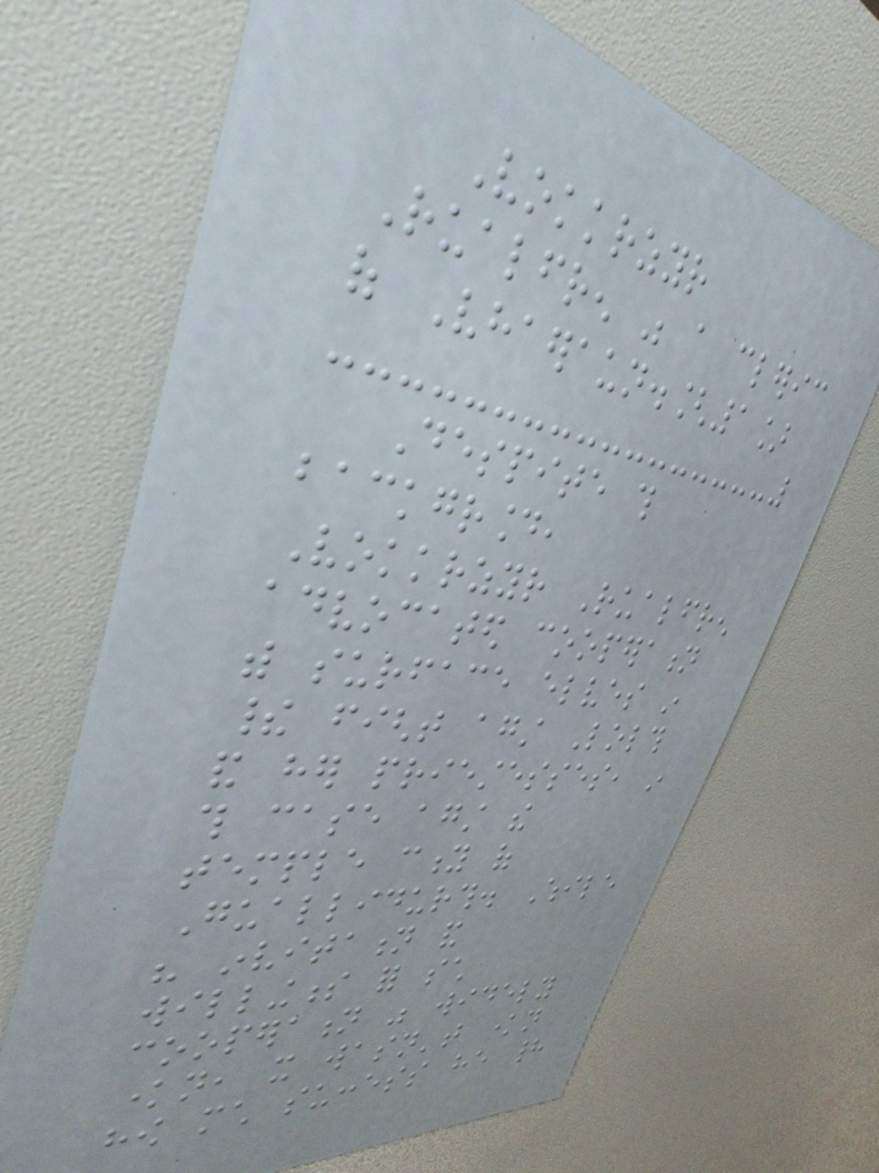Vokkrzyr
Rualfren was a cleric
of Vhaeraun.[1]
Despite this
background,
Vokkrzyr Rualfren
advocated cooperation
with surface elves in
their fight against Lolth
and her priestesses, in
this case against the
temple city of
Guallidurth. While
his invitation and
willingness for such
cooperation was widely
known, it wasn't known
how much success he had
